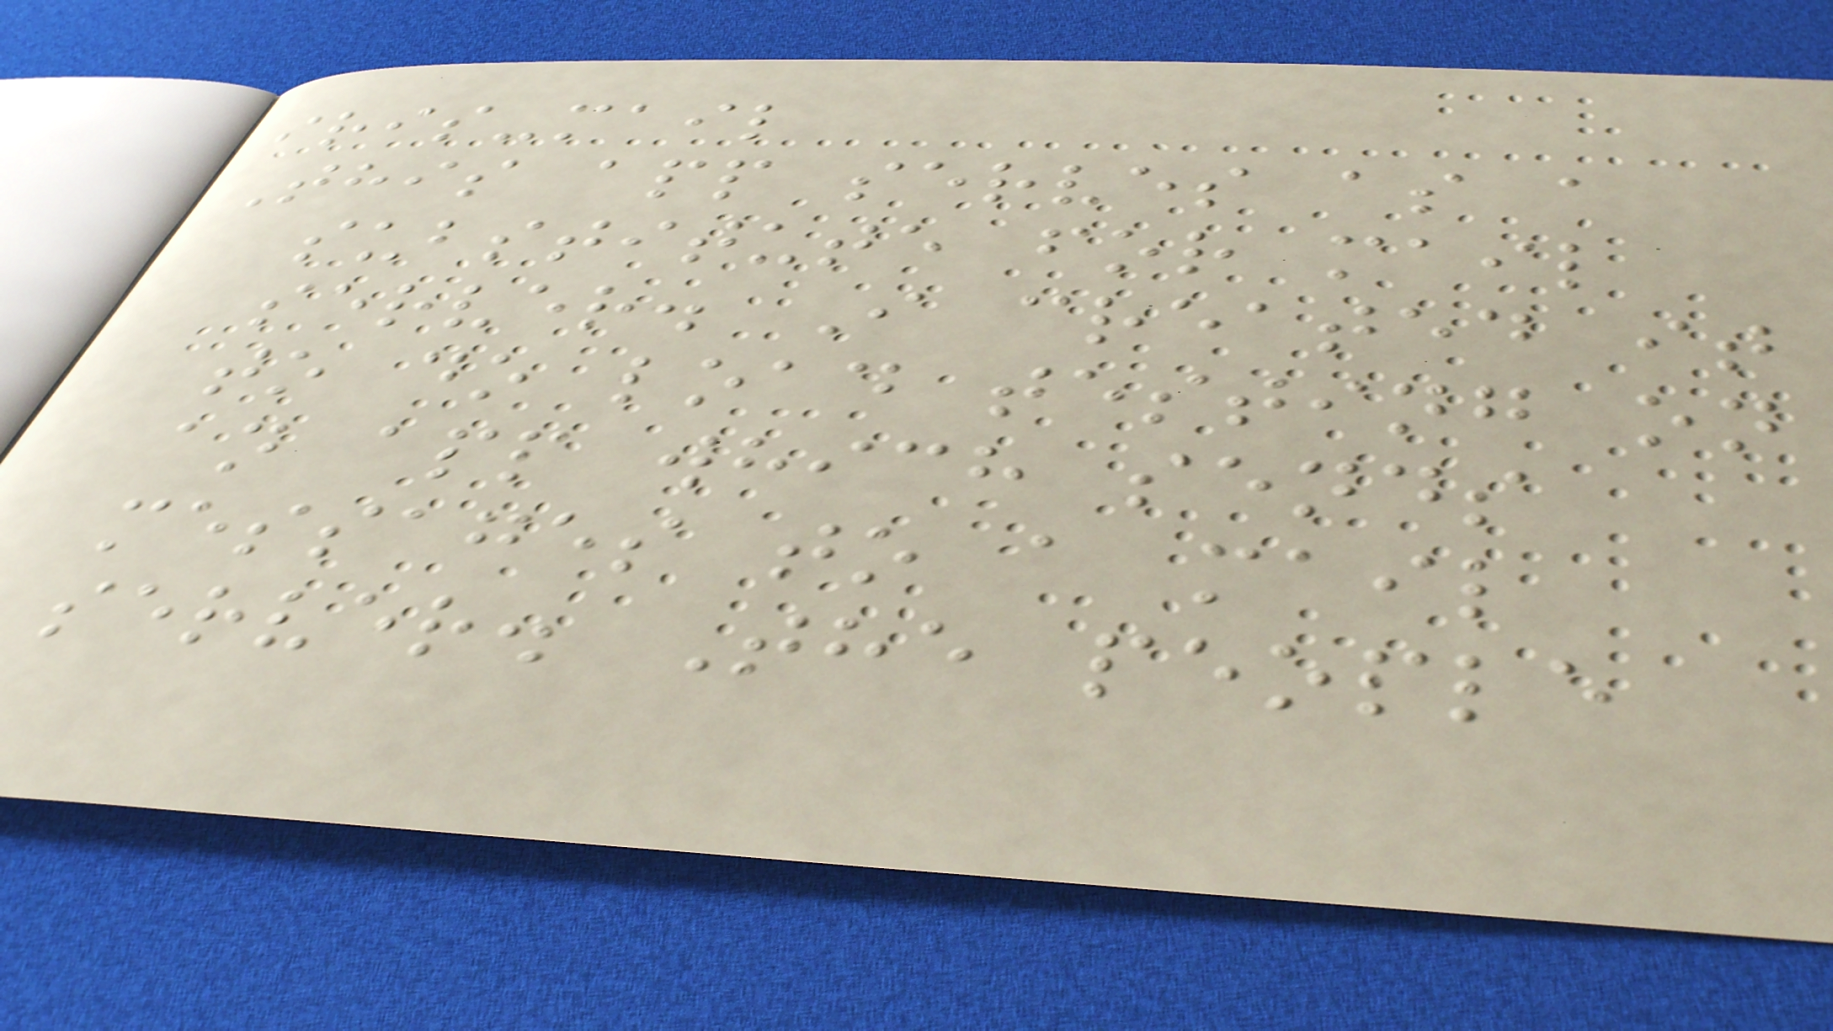iris-mail
This app serves as a
substitute for mail
server. I created it
to do load testing on
an app which sends
messages to a mail
server. The people
